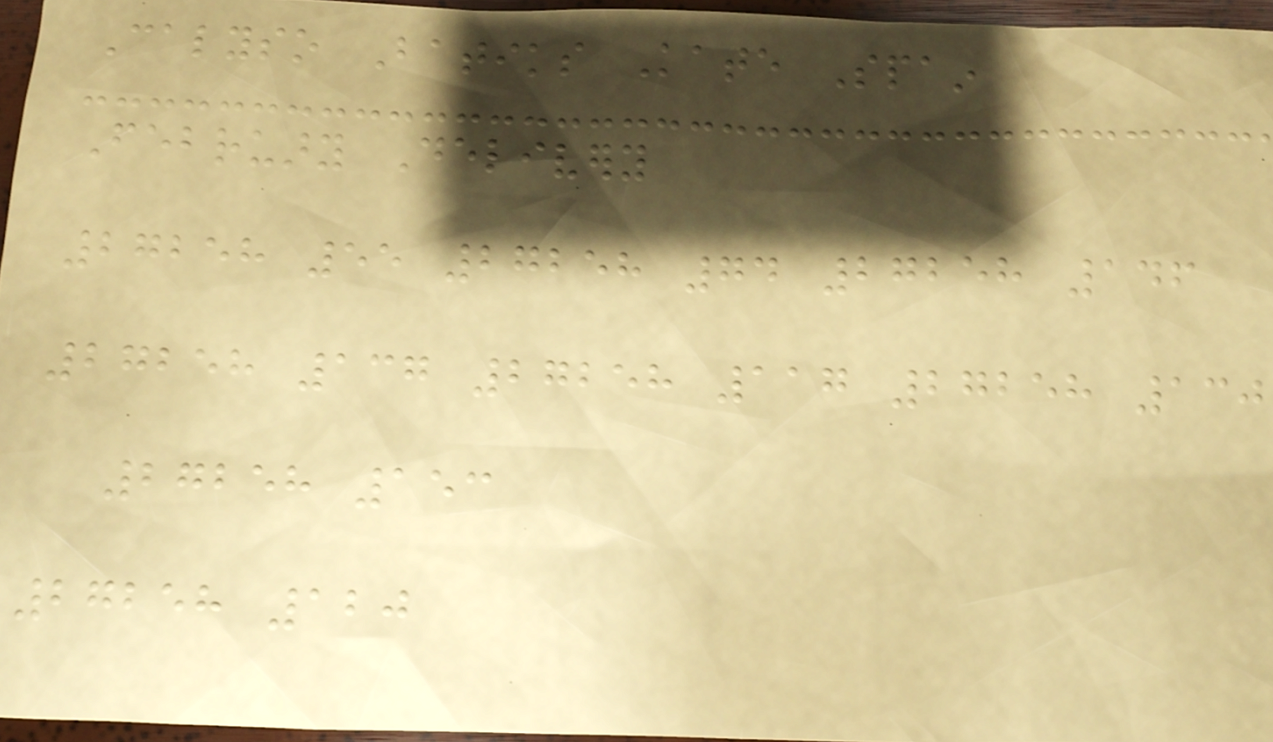Calyso Batiks Kate Spain
February Delivery
27258 55 27258 74 27258 146
27258 137 27258 117 27258 130
27258 153
27258 120
